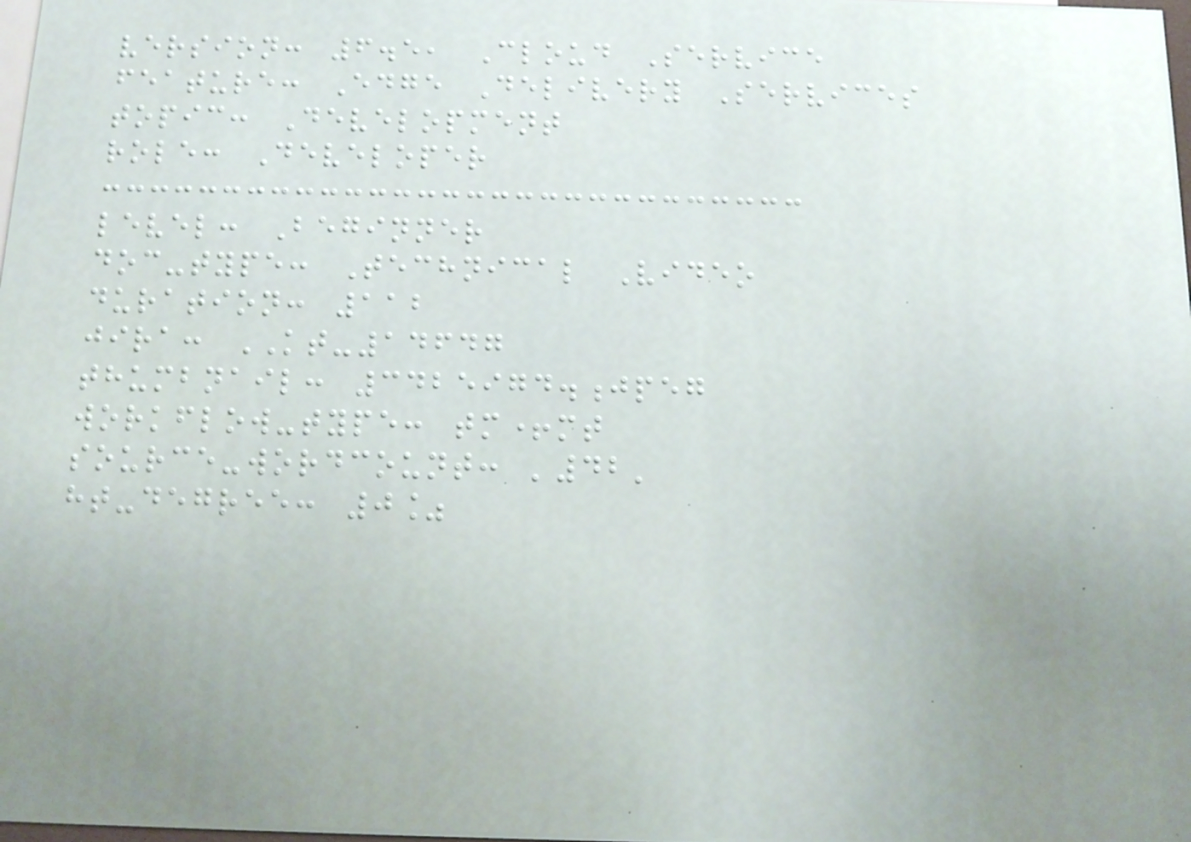version: 6.5, Cloud Service
feature: Edge Delivery Services
topic: Development
role: Developer
level: Beginner
doc-type: Technical Video
duration: 112
jira: KT-14647
thumbnail: 3425974.jpeg
workflow-type: tm+mt
source-wordcount: '42'
ht-degree: 0%
